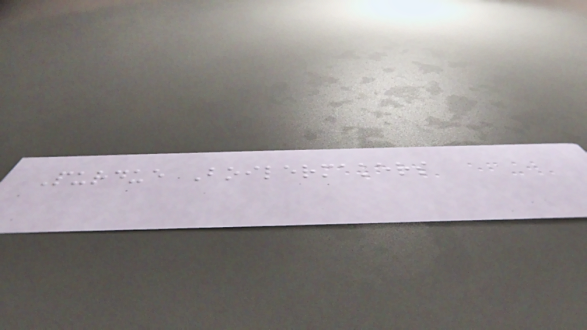Purdue Boilermakers
